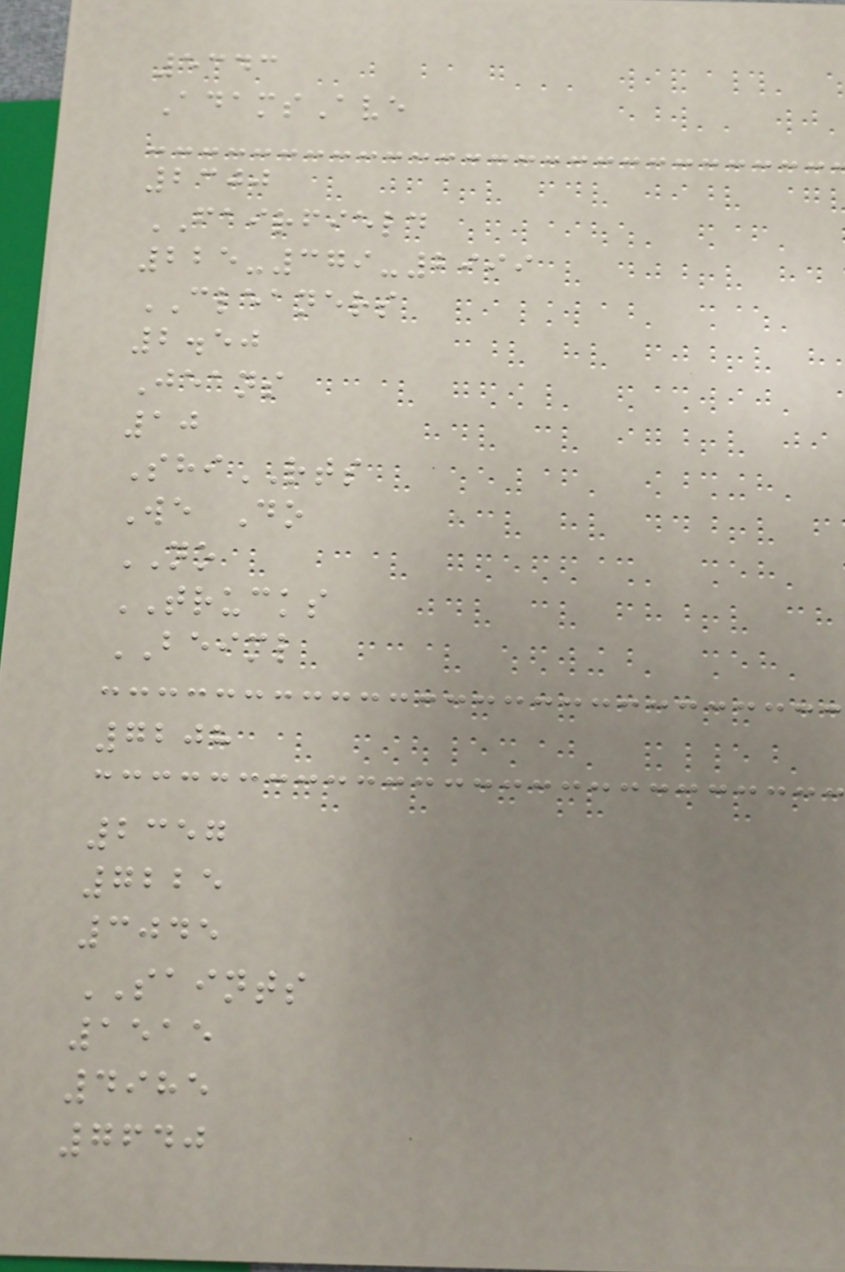5343
AdamsAve
2300
FAIRFIELD
225-379-2999
CLEANERS
2.50
Jeans
10
ShiRTS
We Do
NO
TRUCKS
BEIML
7208
2357
7225
3045
SAINTS
1515
4985
7640
